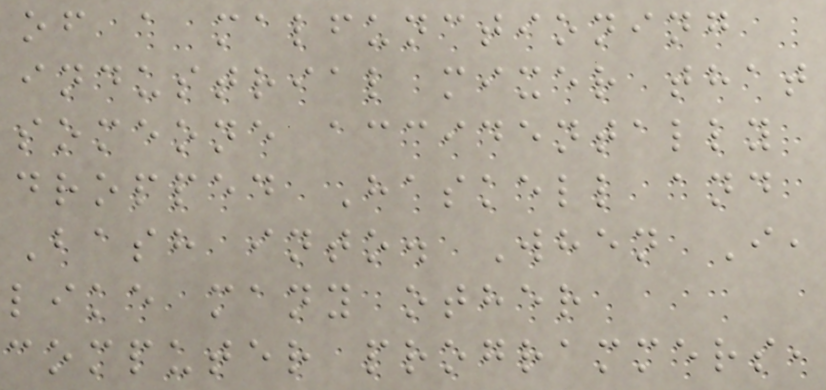of a malfunctioning
industrial mixer that
someone accidentally
dropped Haskell and
Bash into. When I,
like many other
computer programmers,
